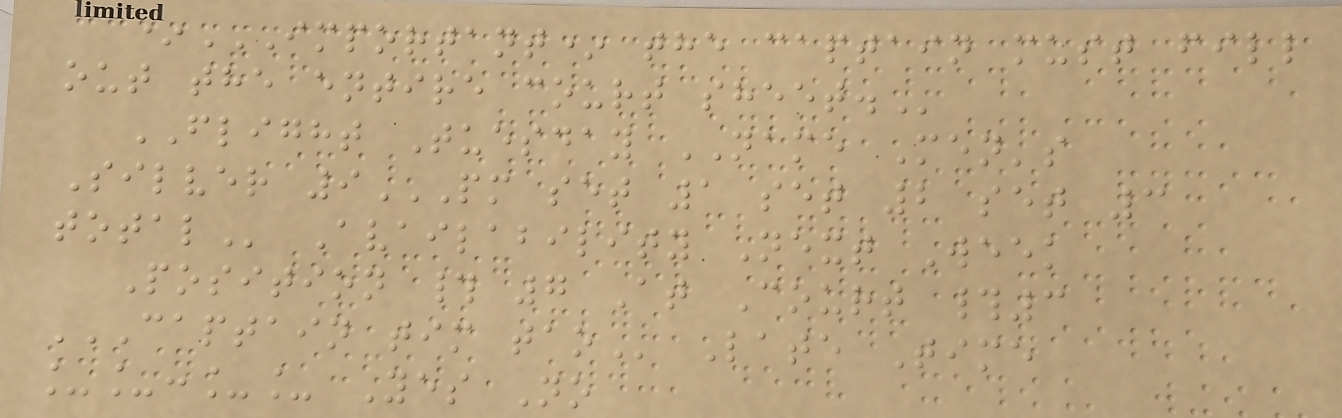*IMPORTANT* THE CAPTAIN MUST FILL
OUT THE ENTIRE COURT SHEET.
FLIGHT Tuesday NAME Men's
Silver 9PM SET 1 SET 2 SET 3
TOTAL Availability Next Week
Position # 7 At Court #3
CAPTAIN TIM TAO Late Time
__:__ Yes No
